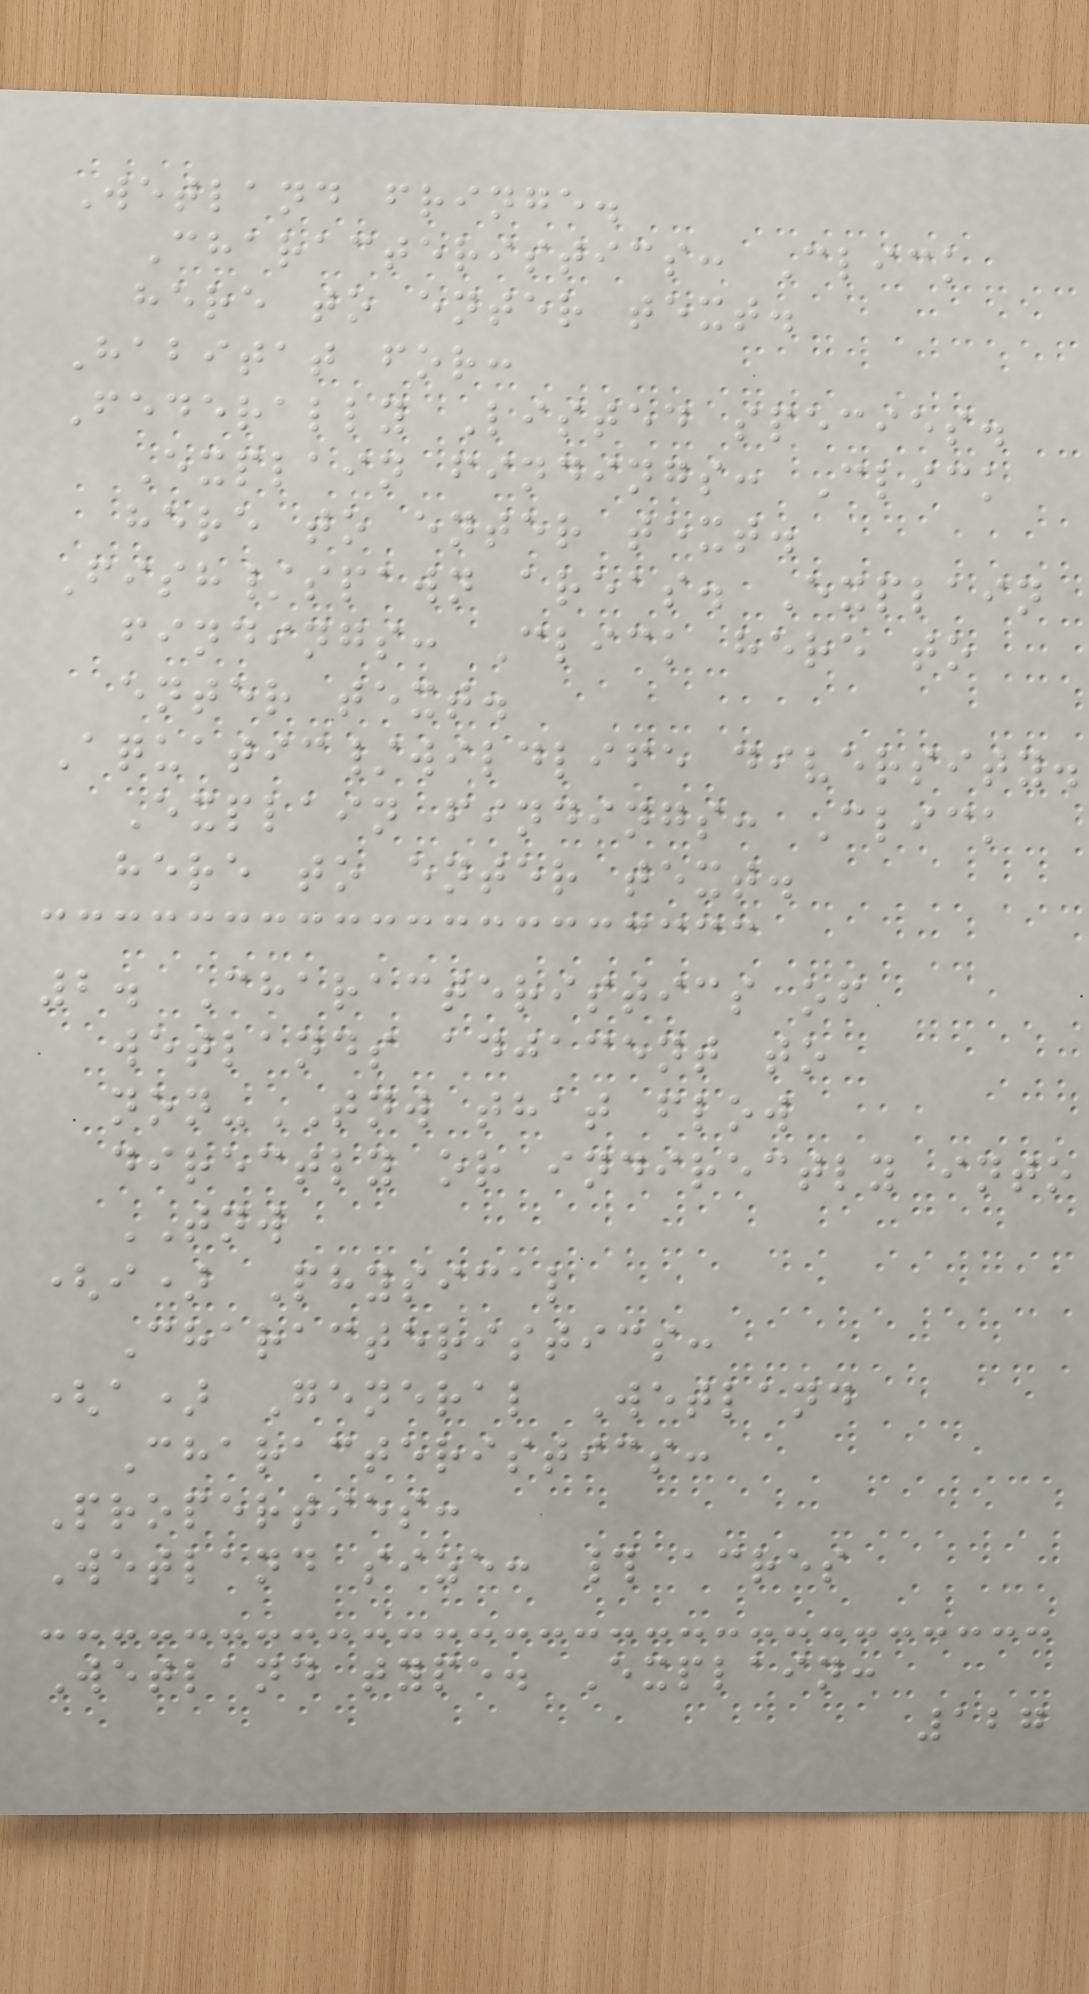Wetland fringe.
Characteristics: Click
here to enter text.
Habitat for:
Federally Listed species.
Explain findings: Click
here to enter text.
Fish/spawn areas. Explain
findings: Click here to
enter text.
Aquatic/wildlife diversity.
Explain findings: Click
here to enter text.
2. Characteristics of
wetlands adjacent to
non-TNW that flow
directly or indirectly into
TNW
(i) Physical
Characteristics:
(a) General Wetland
Characteristics:
Properties:
Wetland size: # acres
Wetland type. Explain:
127
